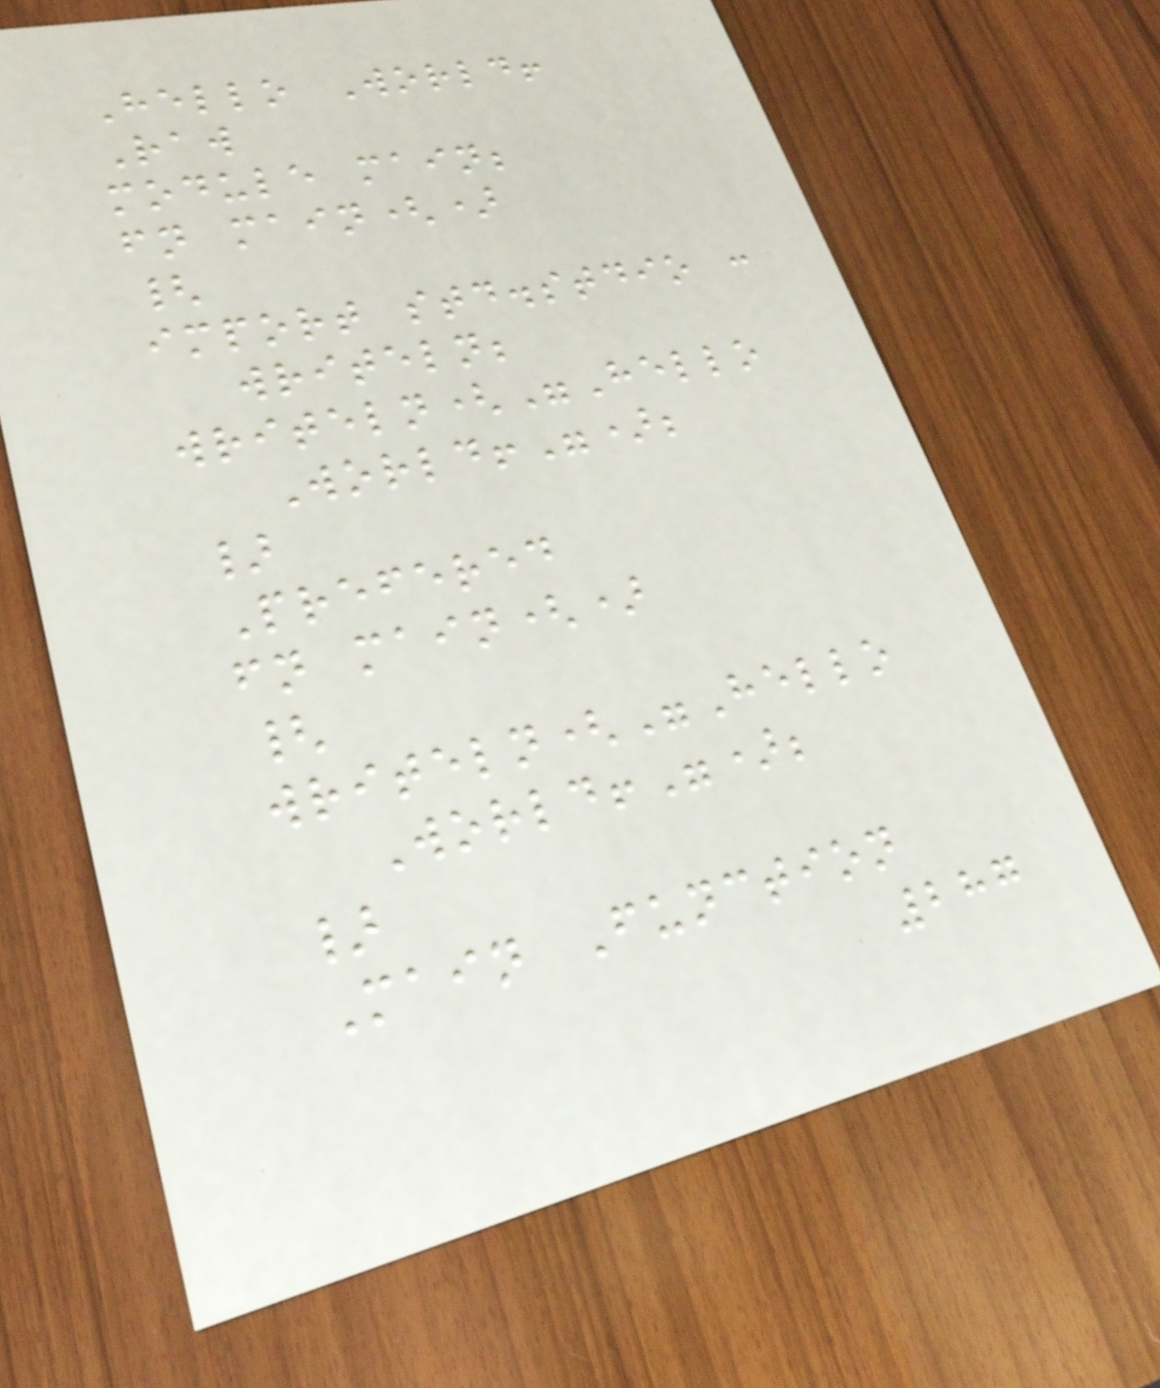Hello World!
Raw
module main;
fn main()
{
import std.stdio :
writeln;
writeln("Hello
World!");
}
Prefered
fn main()
{
writeln("Hello
World!");
}
Main Function
287
